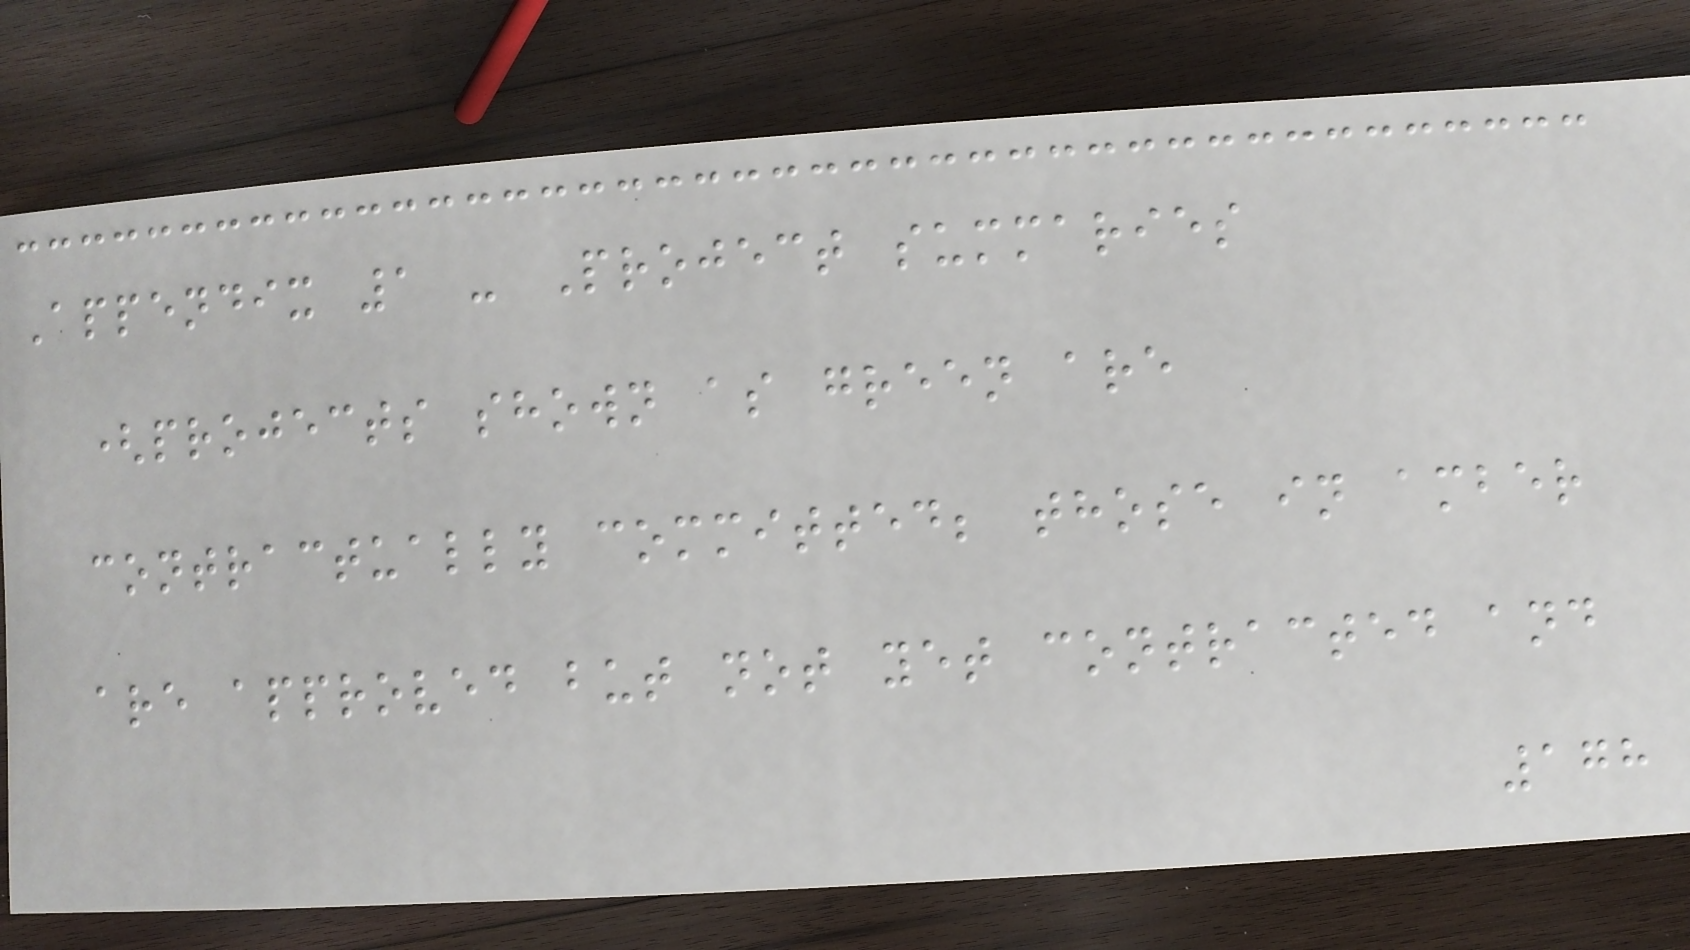Appendix 1 - Project summaries
(projects shown as green are
contractually committed; those in amber
are approved but not yet contracted and
178
